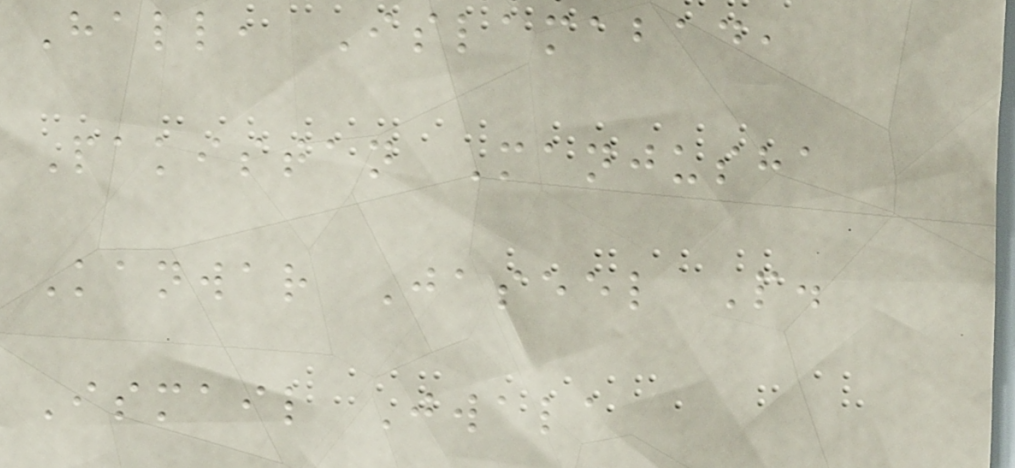Hall, Islamabad,
Pakistan Manjusha
Kanwar Jaseel P.
Ismail Jwala
